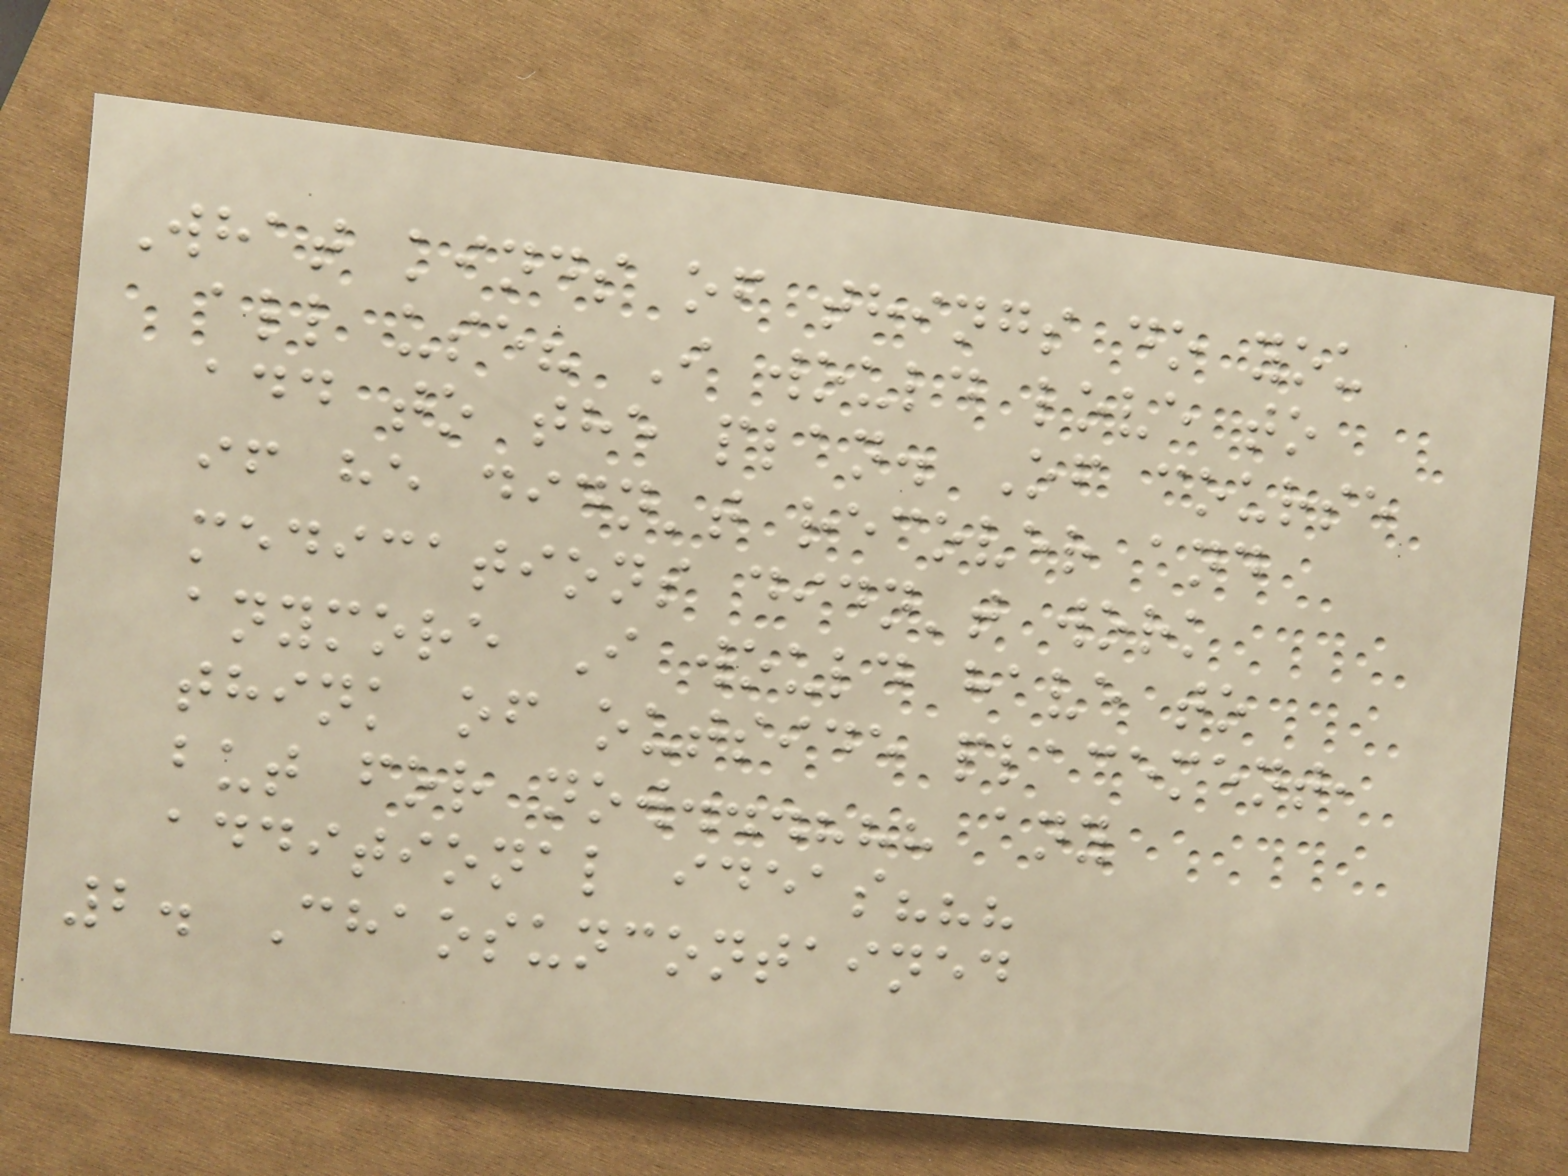What kinds of things do you
all use? I would love to
add to the plan. Of course
if he didn't recover and
medications didn't work
anymore I would have to
think of outside placement,
but for now...??? any
additional ideas???
2. Chaosuncontained
